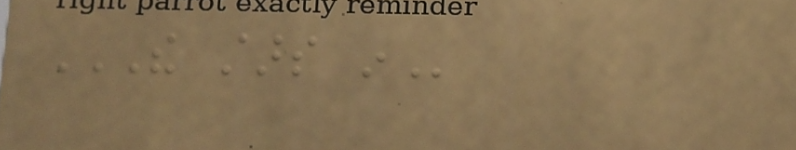THE STARS IN
